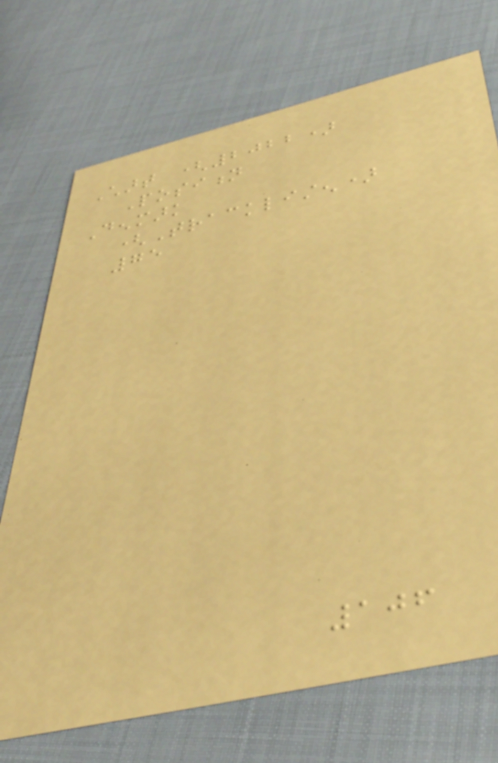Chart (2022)
Position
Denmark
(Tracklisten)
75
106
